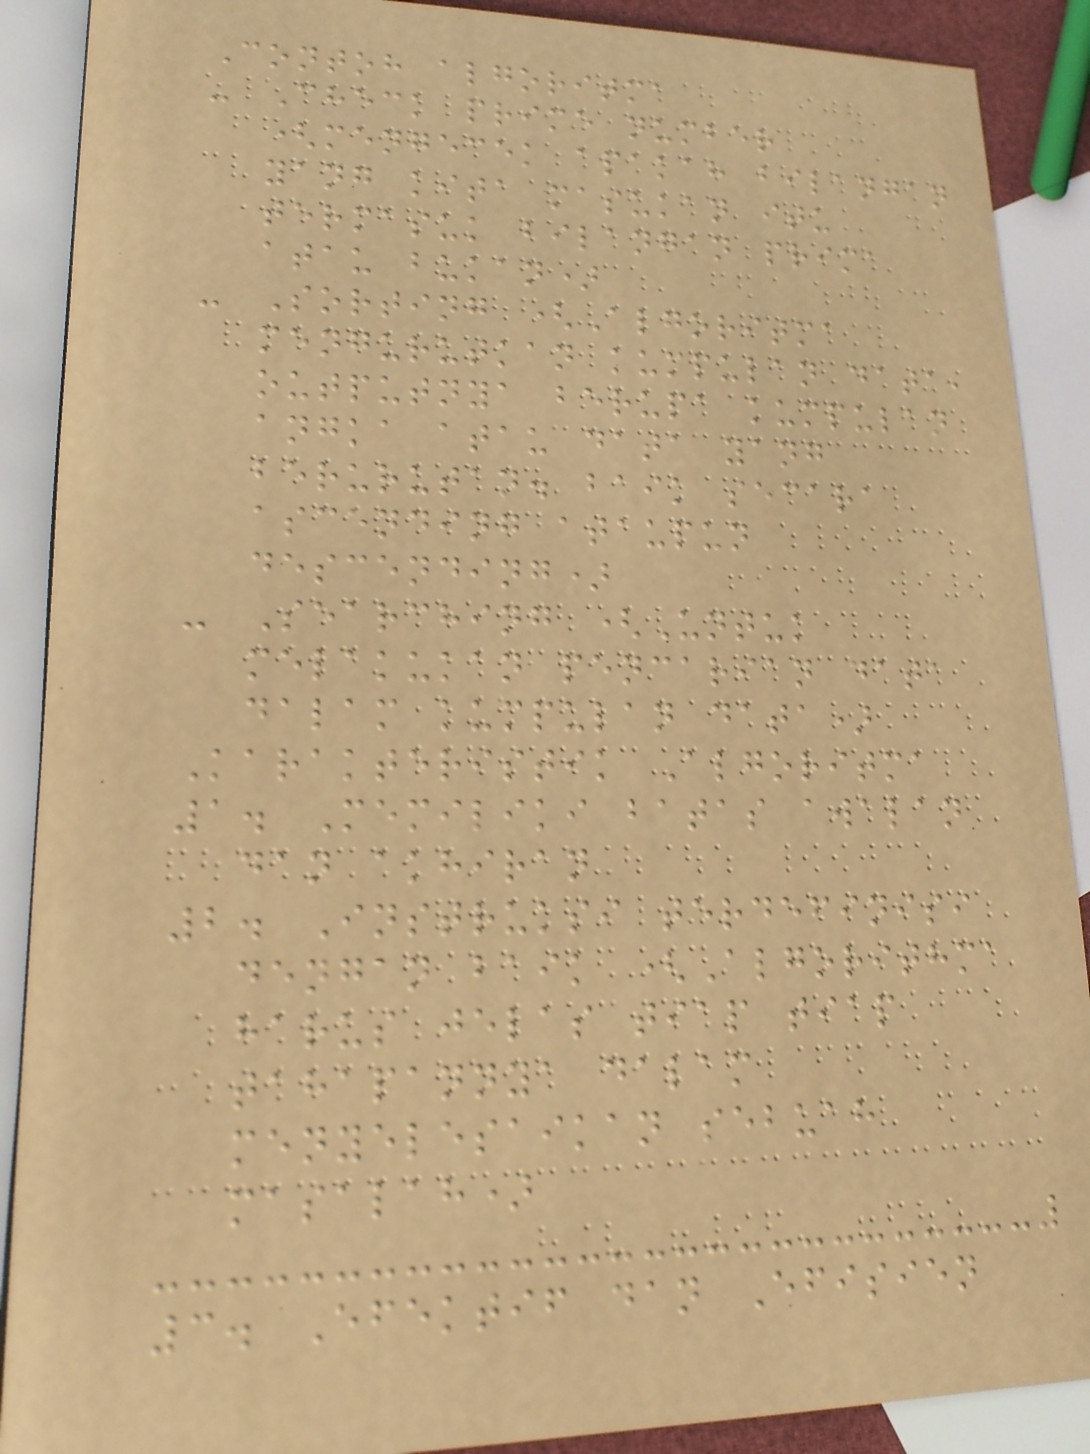Contoh algoritma
- Check prime number
(mengecek apakah bilangan
yang kita masukan itu
termasuk bilangan prima
atau bukan)
- Sorting (Algoritma
mengurutkan kumpulan data,
outputnya berupa kumpulan
angka atau data yang
berurutan. baik secara
ascending ataupun
descending)
- Searching (Untuk
melakukan pencarian data
dalam kumpulan data)
Karakteristik Algoritma
1. Memiliki batas awalan
dan akhiran
2. Instruksi terdefinisi
dengan baik (Algorithma
harus jelas tiap tiap
tahapannya dalam
menyelesaikan sebuah
masalah)
3. Efektif dan Efisien
